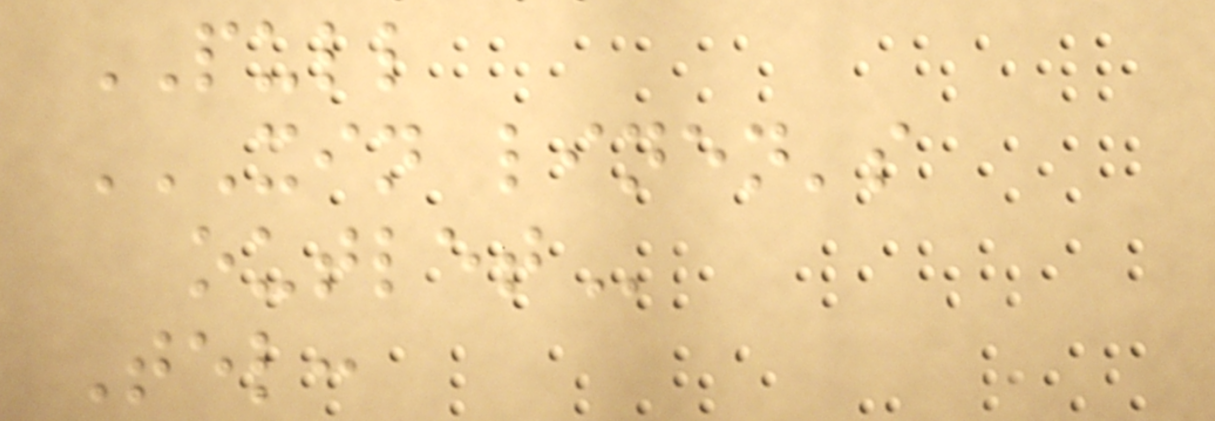PULL
XIN LINEN'S
OUTLET
Tel:
